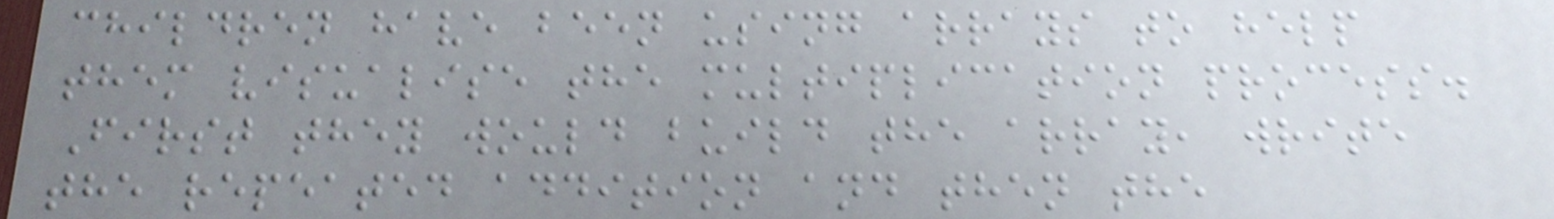children have been using arrays to help
them visualise the multiplication process.
First they would build the array, write
the repeated addition and then the
